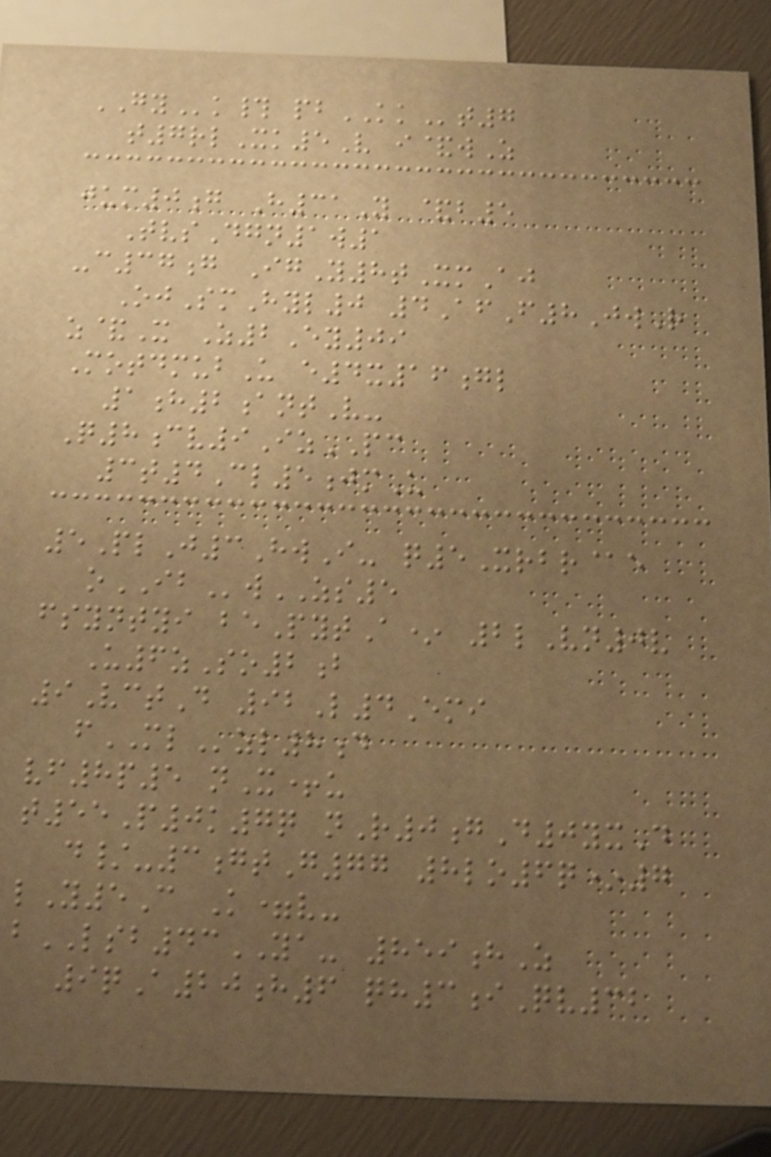GYk# pbKKt7
t7rlXk5V i&wZ
jum0g H31Y &b5
TvsDgn1w1
-c37g IgY8tXmAj
OjSmHyl0 4AfF8JwR
z&X Z2Ey09
MotdmubU e4x16gl
1h2antV-
Q8cv9IzPC
3t4Cl5jmU
5PlJ3HwI- q5Xrbr@e
oIBwZS5
fsyntyi bePytA* 2lVn0v
U6zSo2b
9VctD 92L4Emi
fMLzl8d
vf8p5 nX+u
t55P0k7q nR0gD0yxD
d/-3gtG77 8lo6q*7
lY5C K=v-
bLSB43YA- 859hZ
9qA20h6 qh3iQv32
